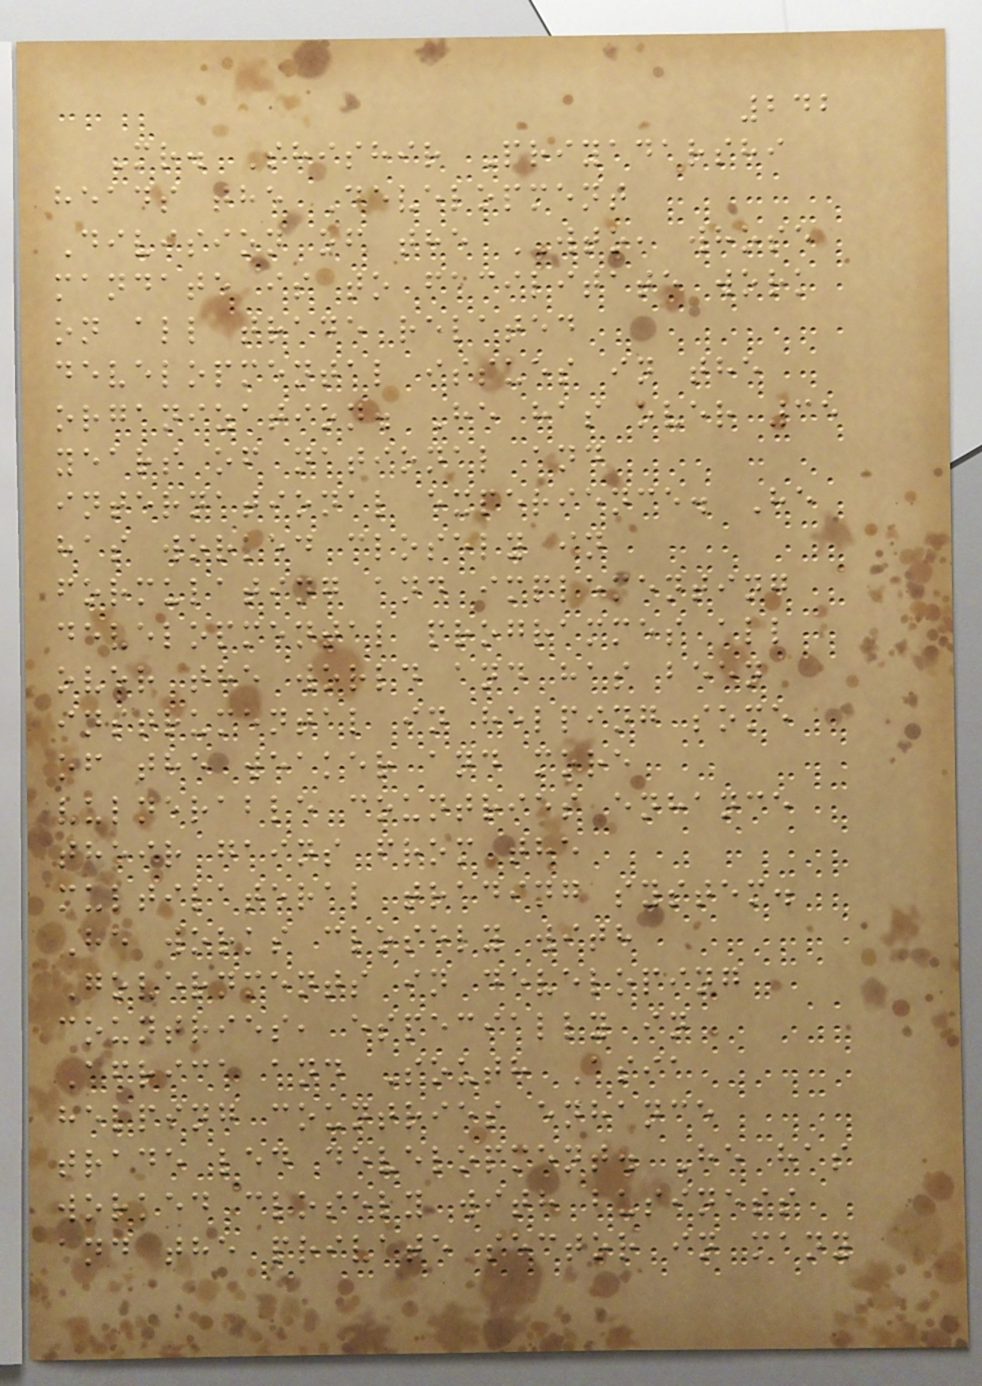242
Mr. Shishir Priyadarshi
heads the Development
Division of the WTO, whose
mandate is to facilitate work
on all trade related
developmental issues in the
organization. He has over 35
years of national and
international experience. He
has worked closely in
formulating and implementing
developmental programmes all
over the world and has been
instrumental in helping some
of the weaker and more
vulnerable countries enhance
their gains from the
multilateral trading system.
He works closely with
Governments in developing
countries, especially in
Africa and South Asia
helping countries enhance
trade led development. He has
worked closely with business
and the private sector in many
